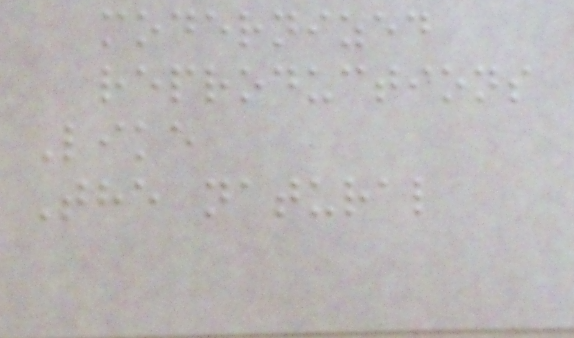modernized
reproductions
Like
The natural
